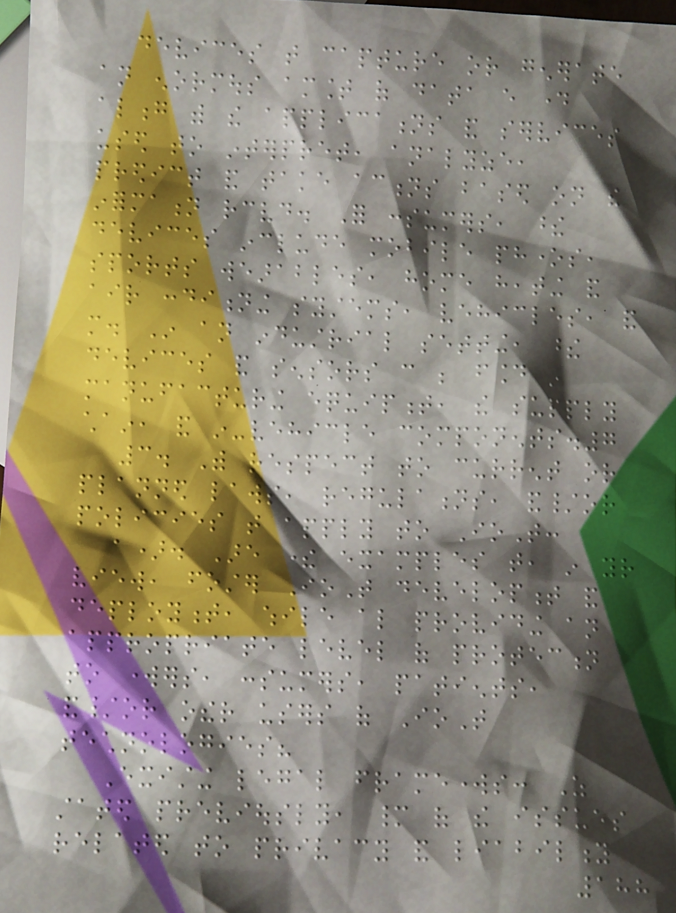devices that capture or generate
an enormous amount of data every day
along with the applications and services
used to interpret, analyze,
predict and take actions based on the
information received. For consumers, these
devices include mobile phones,
sports wearables, home heating and
air conditioning systems, vehicles, and
more. In an industrial setting, these
devices and sensors can be found in
manufacturing equipment, the supply
chain, and in-vehicle components.7
3. With respect to current or
planned laws, regulations, and/or
policies that apply to IoT:
a). Are there examples that, in your
view, foster IoT development and
deployment, while also providing an
appropriate level of protection
to workers, consumers, patients,
and/or other users of IoT
technologies?
Existing legal frameworks: As
stated previously, many of the issues
related to privacy and liability
188
